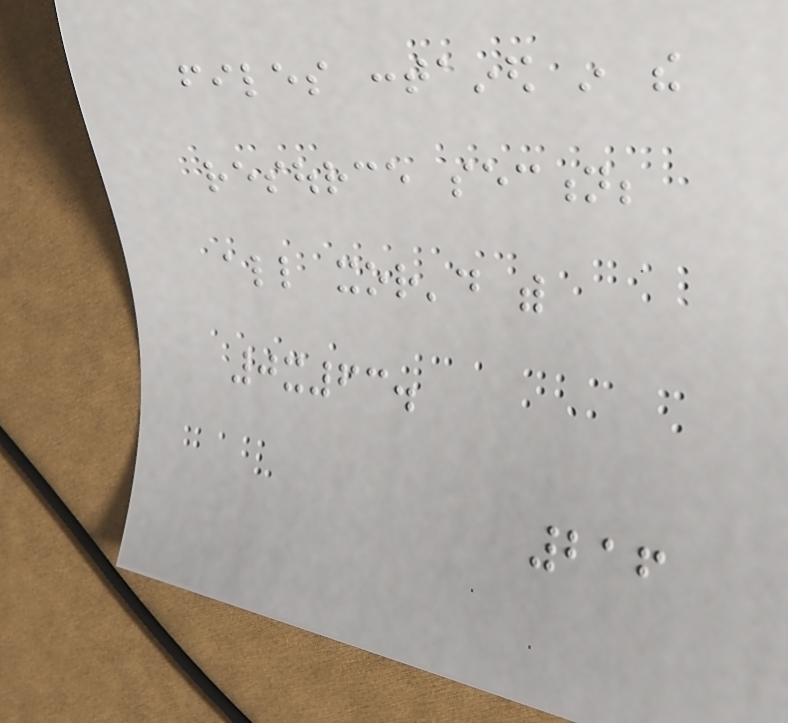files contained in the
resource section;
all xor'd with
0x63.
216
